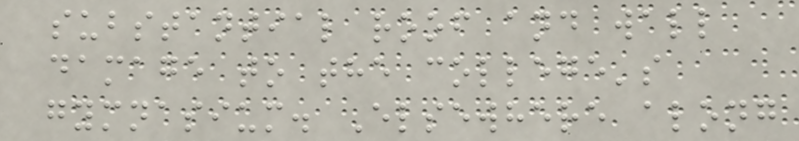substantial roof and wall
damage to the college's
gymnasium. Elsewhere along
